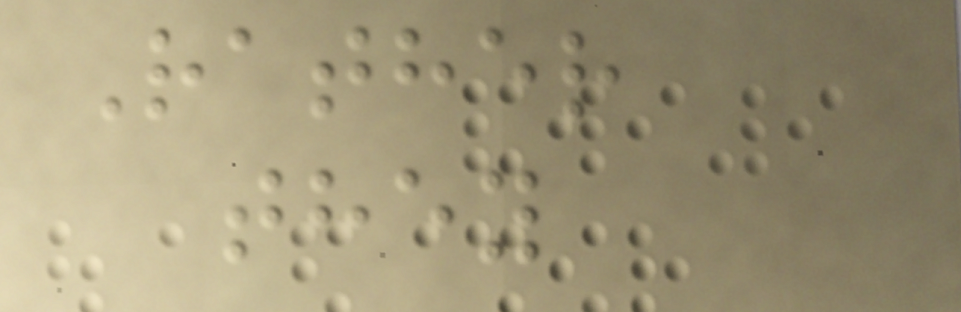Rather
they
